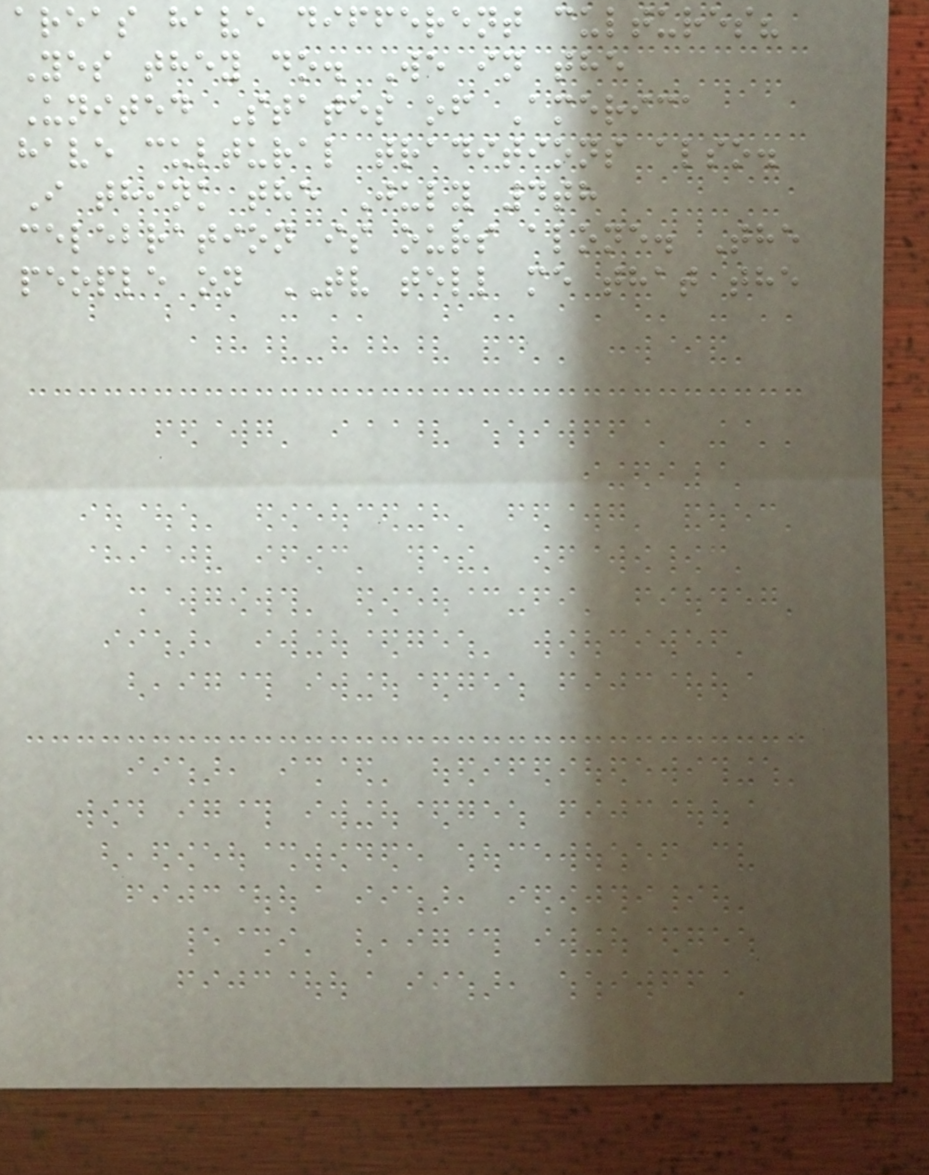areas have different cultures?
Yes they do. We in the
United States of America
have cultural traditions also.
I think the July 4th
celebration is ours alone. The
people on TV tell me that the
